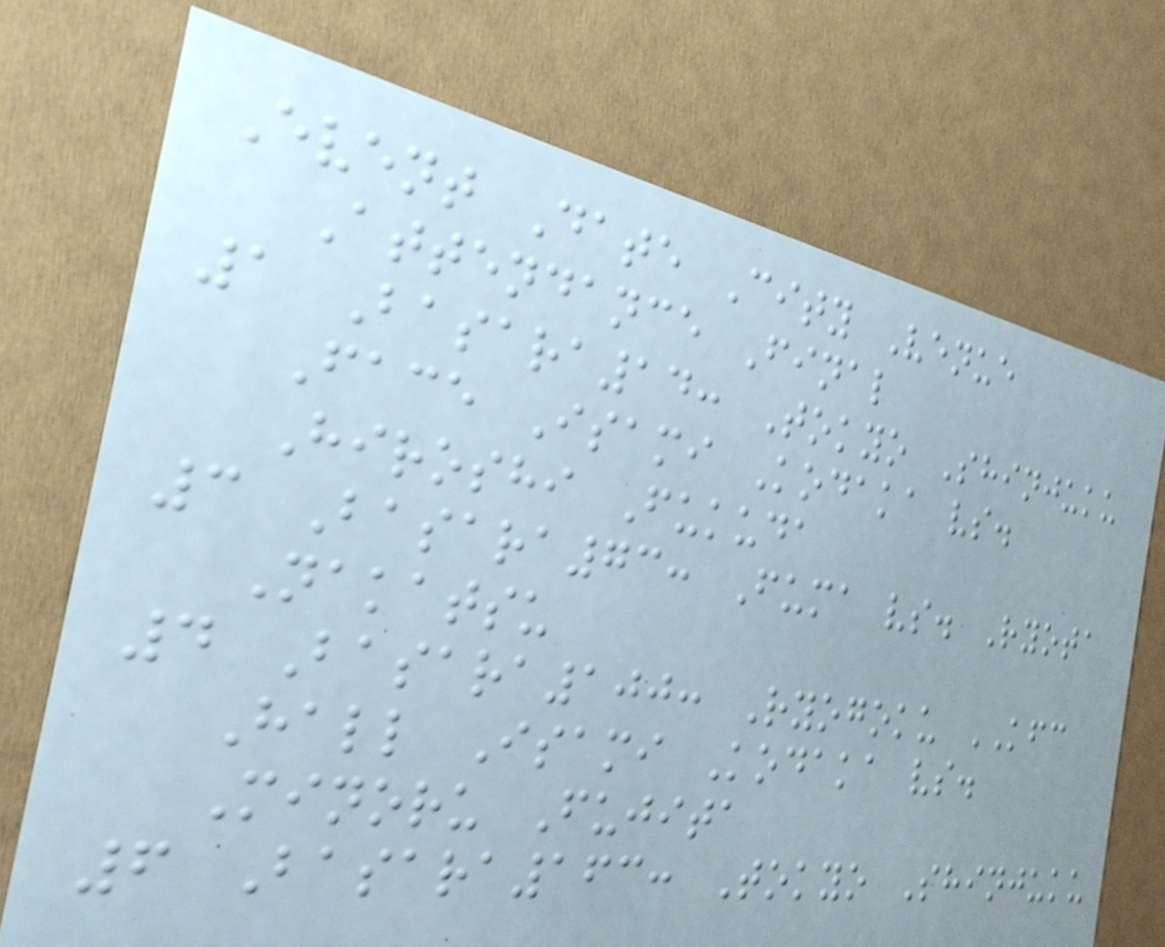Event Date City Venue
Attendance Final
1 Basara14: Tokyo Shinjuku
Face Isami Kodaka vs.
Hiroshi Fukuda
3 Basara73: Fuma vs. Ryota
Nakatsu
4 Basara100: Ryogoku KFC
Hall Isami Kodaka vs.
Minoru Fujita
6 Basara163: Tokyo Shinjuku
